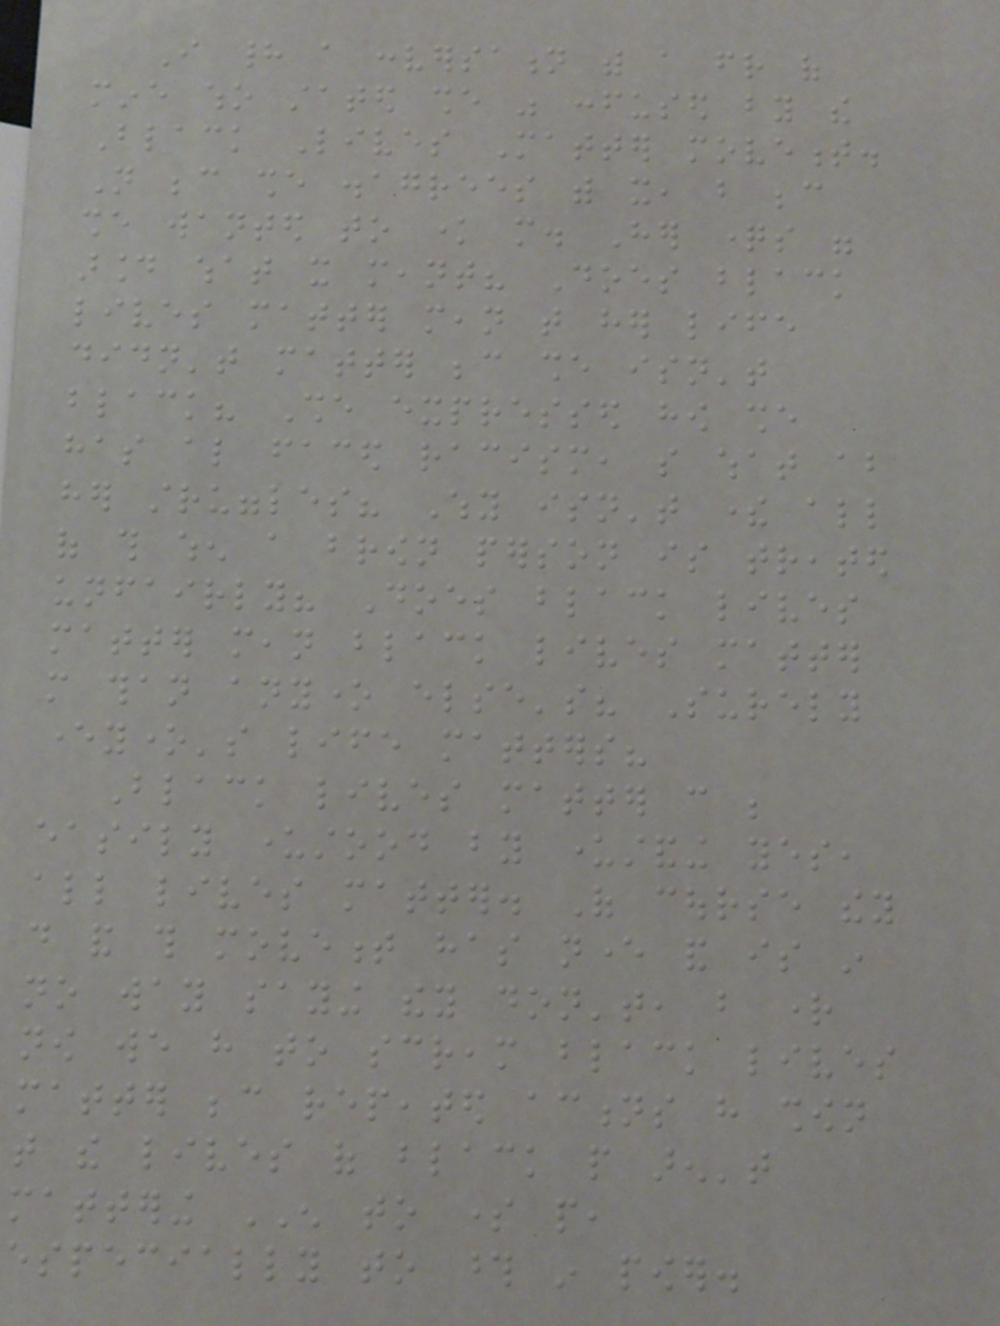I had a conversation with a friend of
mine who stated she was confused by the
Black Lives Matter movement.
Not because she disagrees with it, but because
she wanted to know more. Her questions were
around what it meant? Does black
lives matter mean that her life
didn't matter because she isn't
black? She expressed how she
has also faced racism, so what about
her struggles? Why isn't there all
of this when a brown person is treated
unfairly? Does black lives
matter mean black lives matter
more than anyone else's? Surely
everyone's life matters?
Black lives matter can be
easily understood by understanding yes,
all lives matter. Of course they
do and this movement has never and is in
no way saying they don't, but right
now we have to scream black lives
matter because repeated actions have shown
that the lives of black people aren't
mattering ENOUGH to some people,
especially to those in power.
